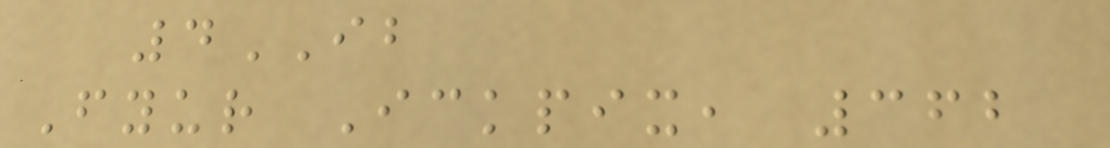4IB
Fyur Ickpix, 362
